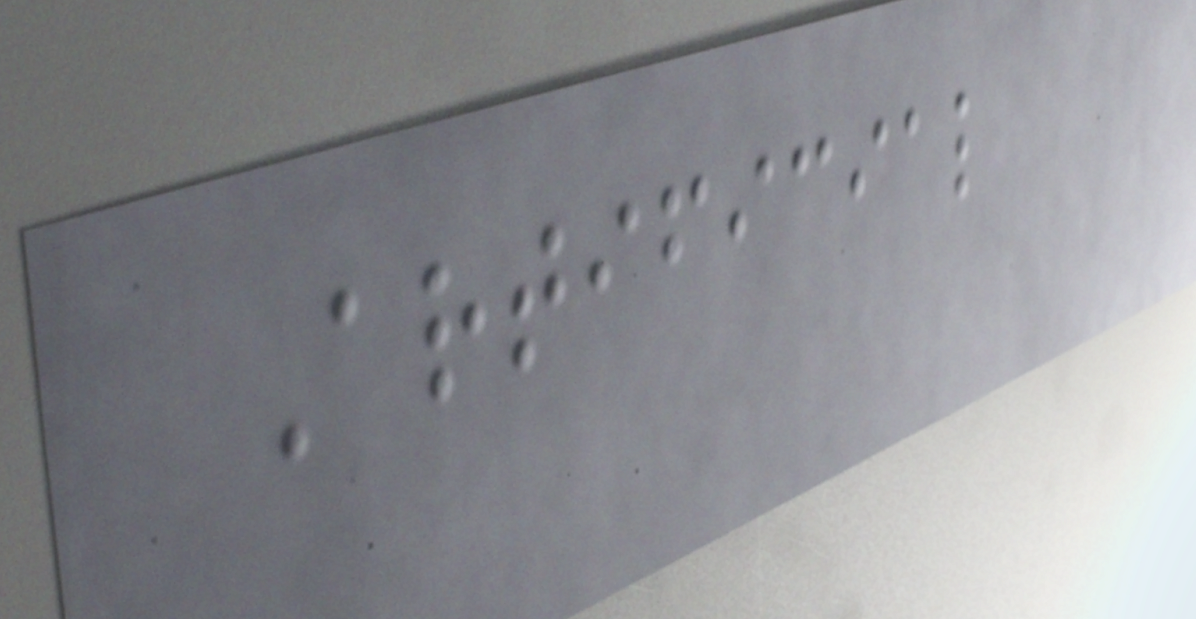Artificial
